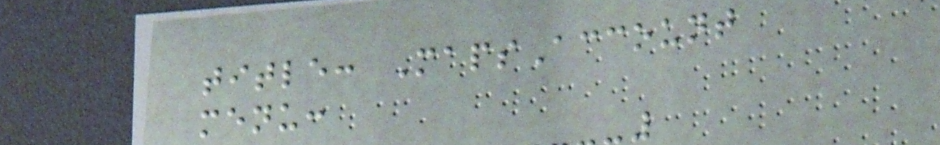title: MapsAccount
menu:
